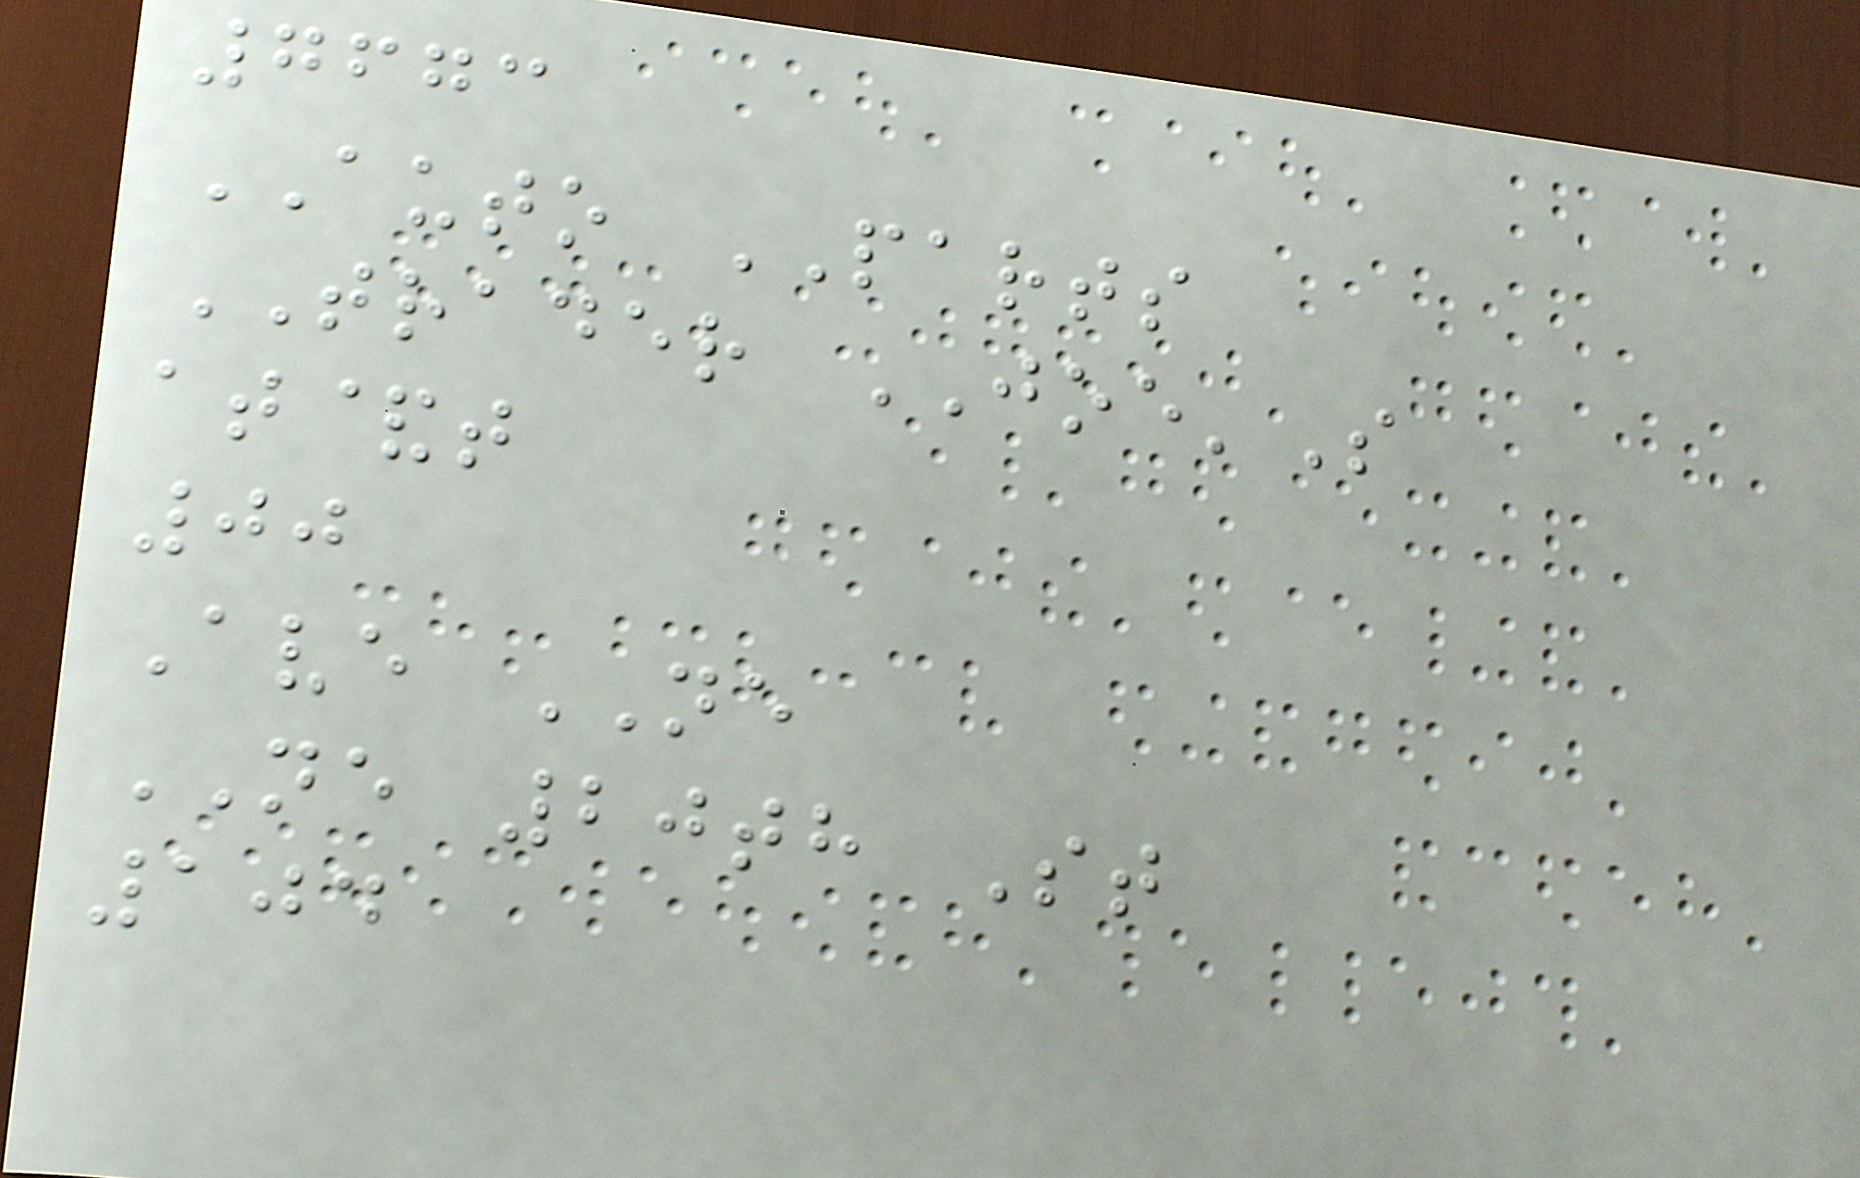7673
AUTO PARTS
TRADER JOE'S
at&t
00
Ave NE
NE 20th St
104
